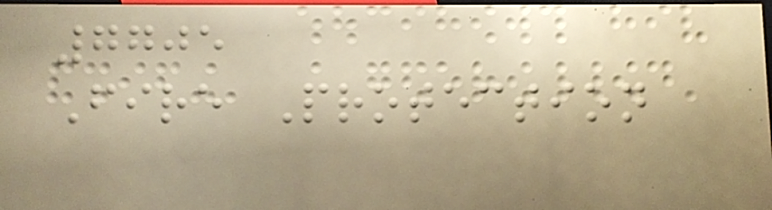7705
Fire Protection
